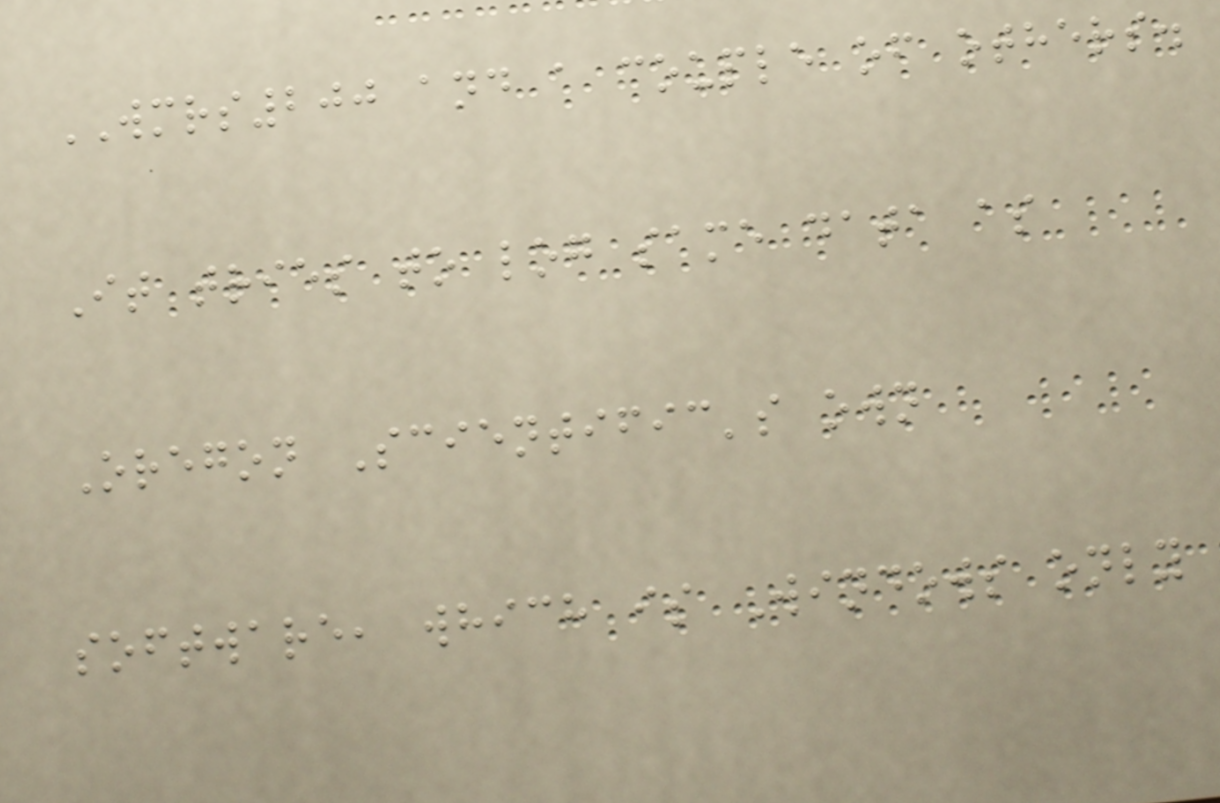WMRS200 and a couple of others.
It tries to log same data as
Oregon Scientific's own
software, which is Windows only
